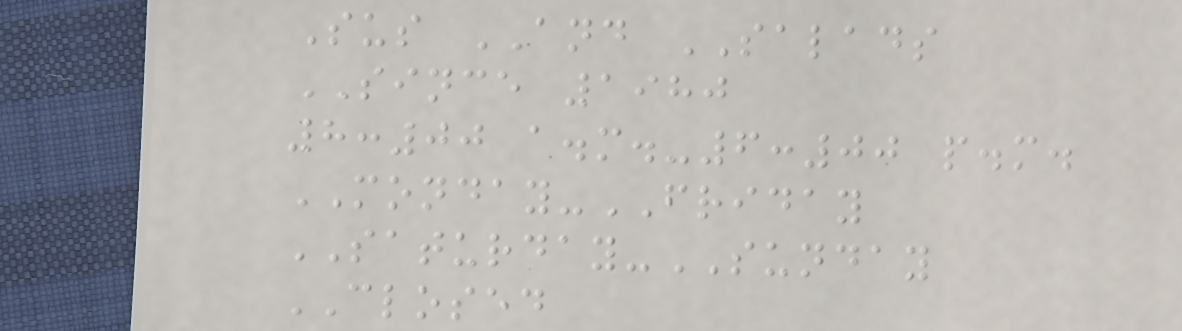Sus AND SALADS
SINCE 1980
8:00 a.m.-6:00 p.m.
MONDAY-FRIDAY
SATURDAY-SUNDAY
CLOSED
